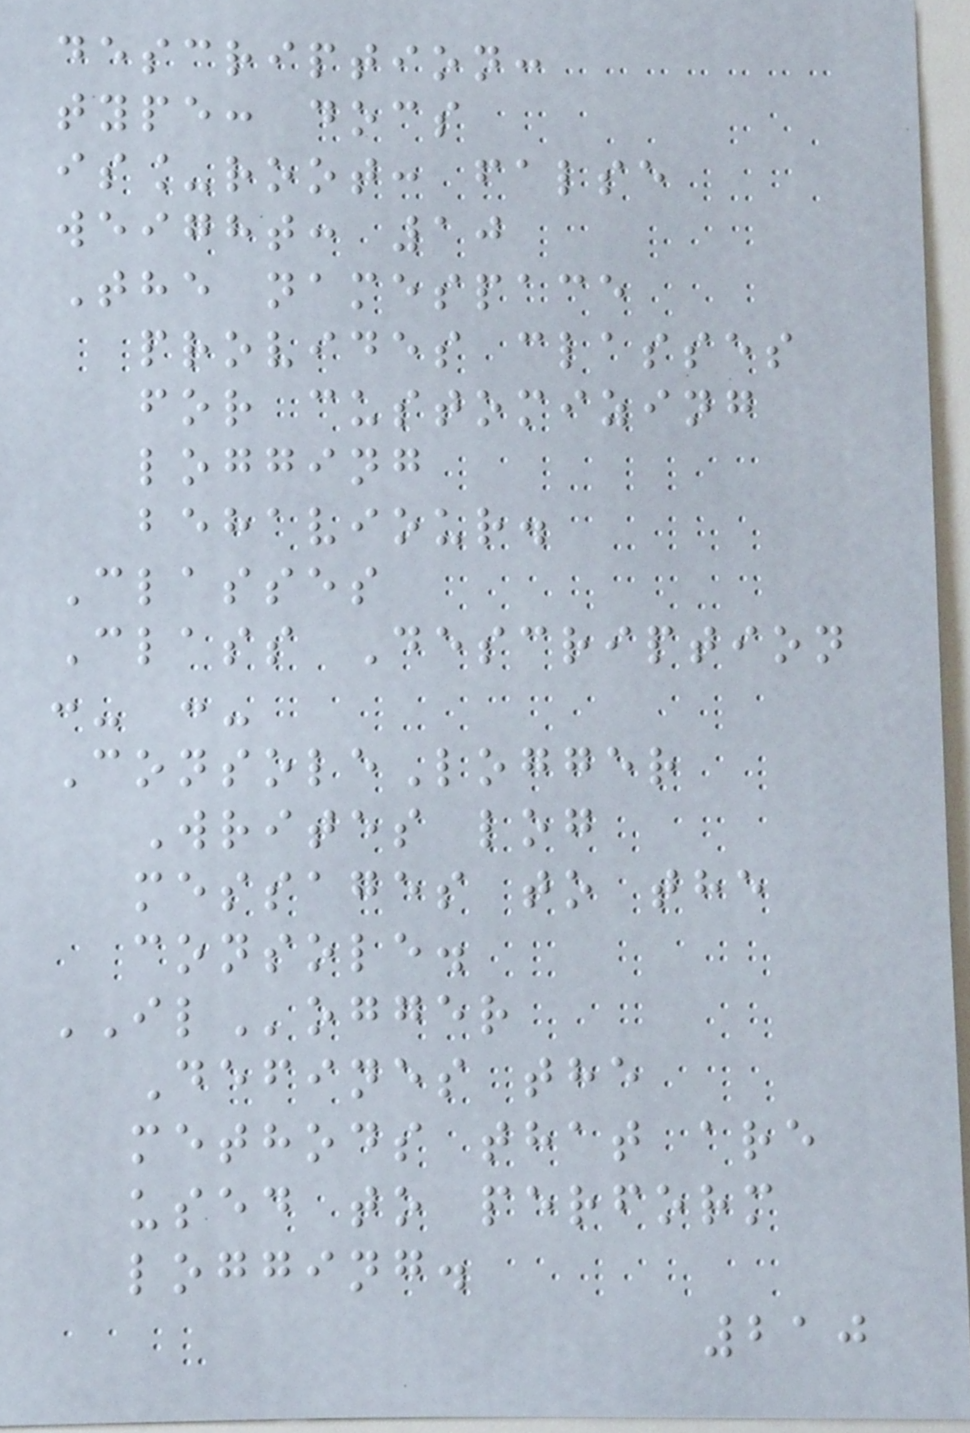description:
type: docs
is_root: false
weight: 10
The namespace
provides classes
for customizing
logging
behaviour.
Classes
Class Description
:- :-
ConsoleLogger
Writes log
messages to the
console.
ILogger
Defines the
methods that are
used to perform
logging.
210
